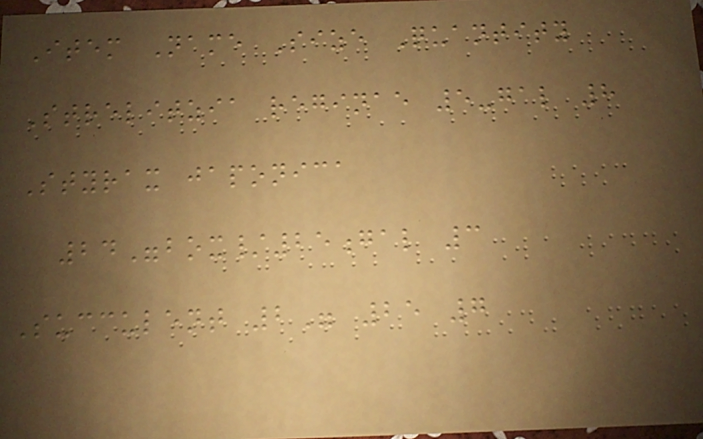Item Name Size Quantity
Strelitzia reginae 5-gal 8
Styrax japonica
24"box/25gal 3
Succulent 2" 25 7
